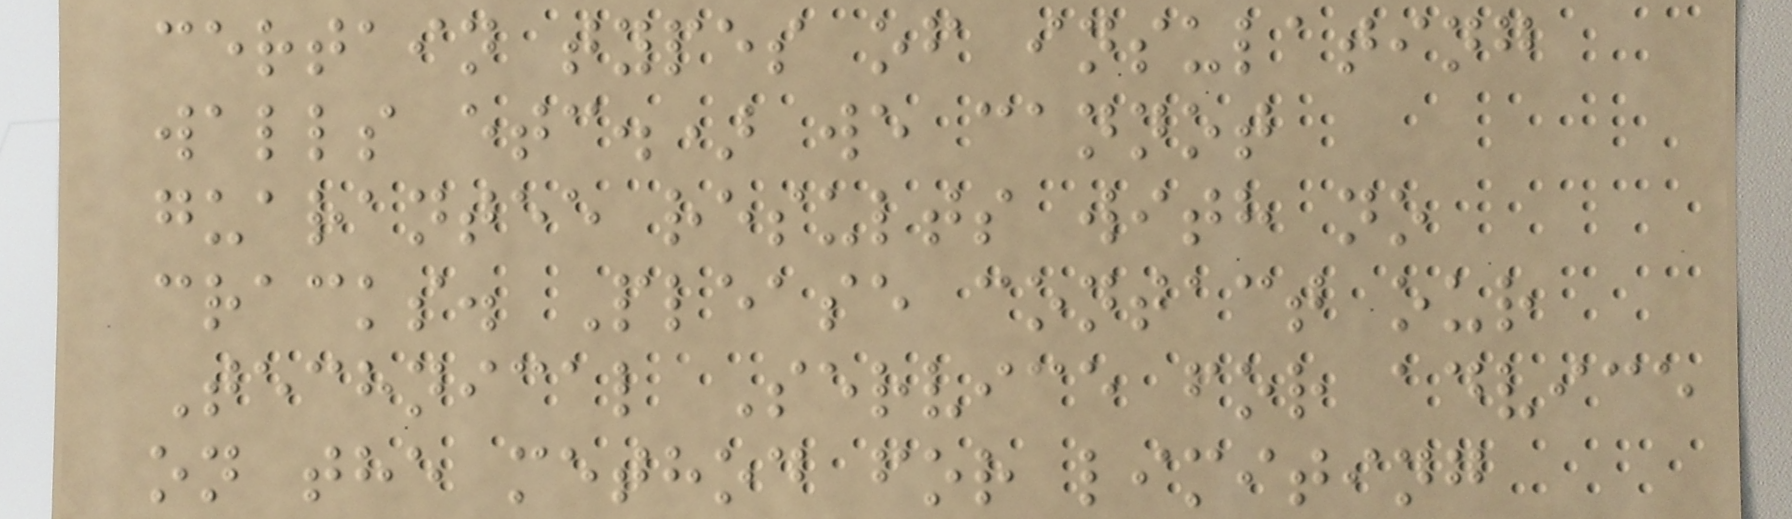certain types of insulating
walls etc.) we cannot
guarantee results with no
cracks. Please contact our
Technical Service for advice
on the method for limiting
